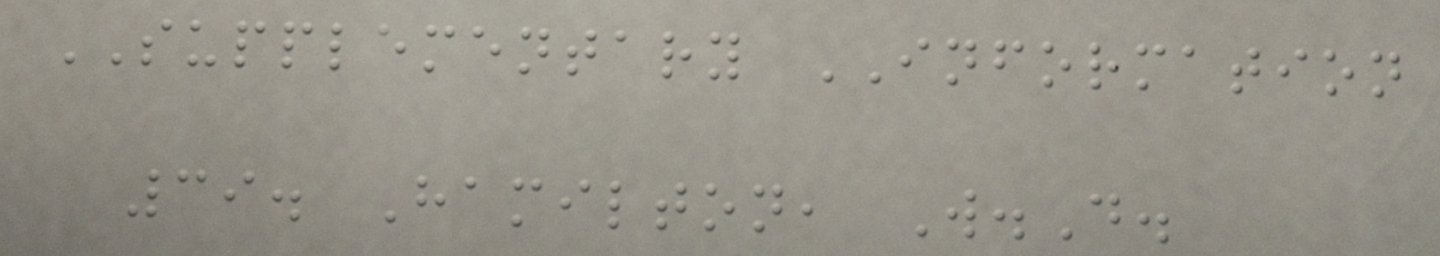SUPPLEMENTARY INFORMATION
39. Hamilton, W.D.
